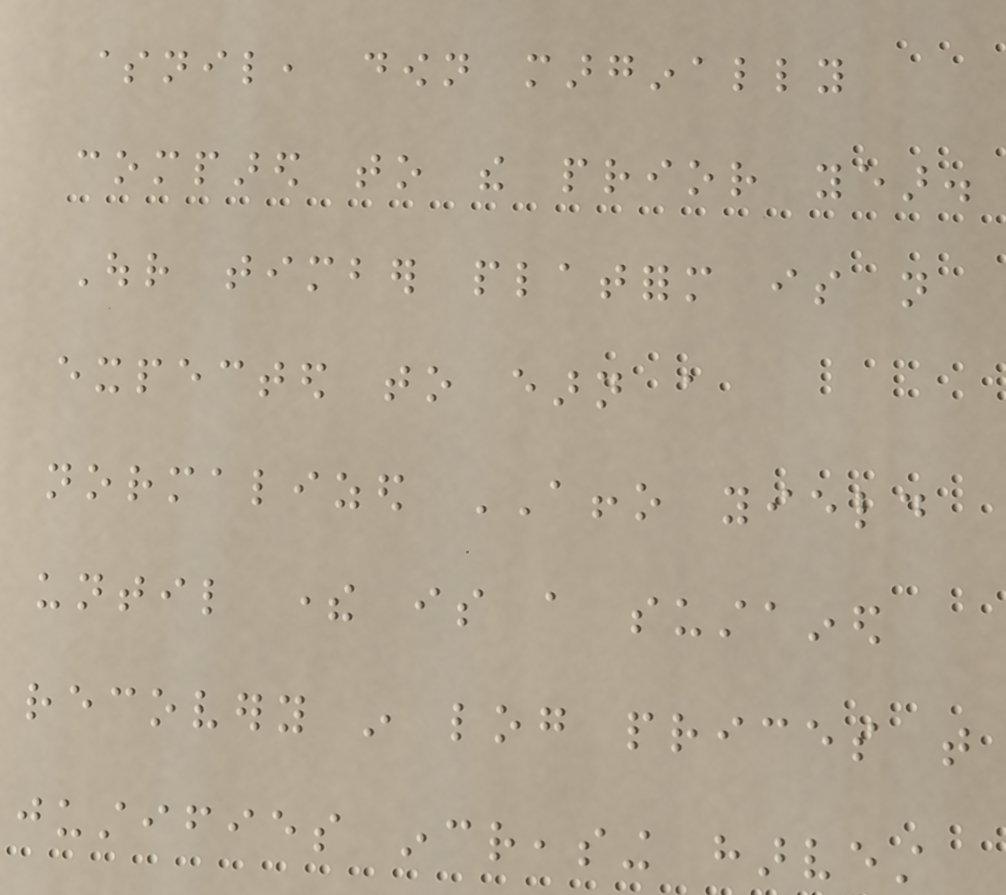$nil, down marginally
compared to the prior year.
Our timber platform is not
expected to earn a
normalized AFFO yield
until there is a sustained
recovery in log prices that
justifies increasing harvest
